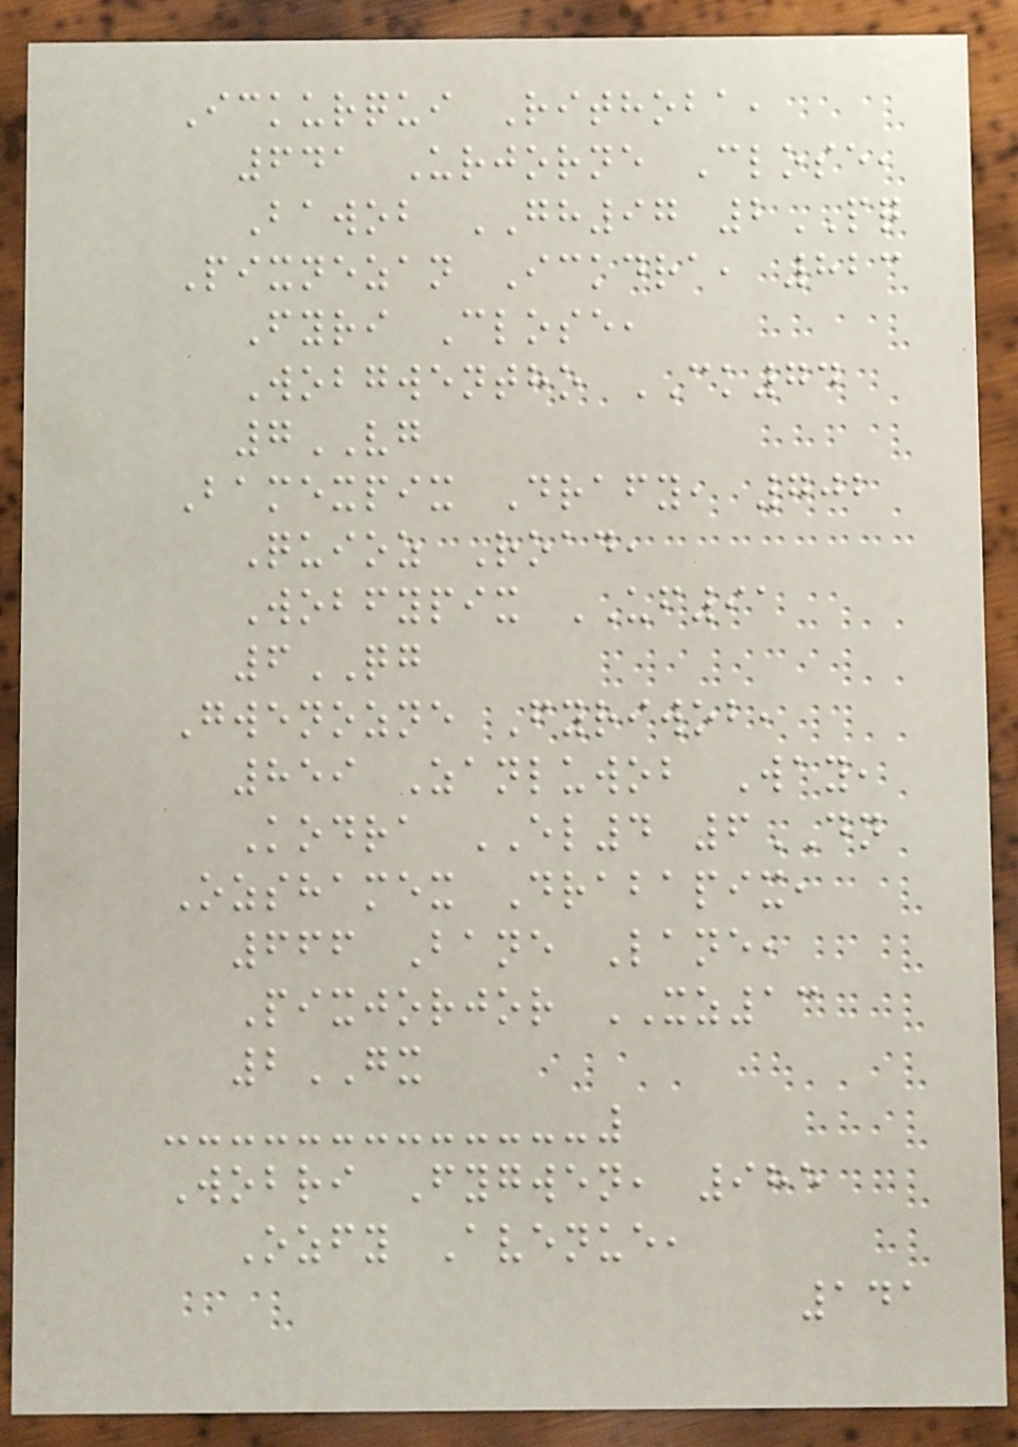Ickurqui Rithoba,
641 Urjorne Close,
Bawob GH97 2PQ
Pixnezan Ickdra, 823
Fyri Close,
Wobgwentho CK74
7VG
Bamexpix Drafy, 702
Quioz Road,
Wobfypix UF91
6QG
Gwenozne Fyriwob,
859 Zanluwob Way,
Kodra EL4 6DN
Ozshamex Drabapix,
666 Bane Lane,
Pixjorjor XZ13
2GX
Wobri Fygwen, 985
Ozfy Avenue,
141
